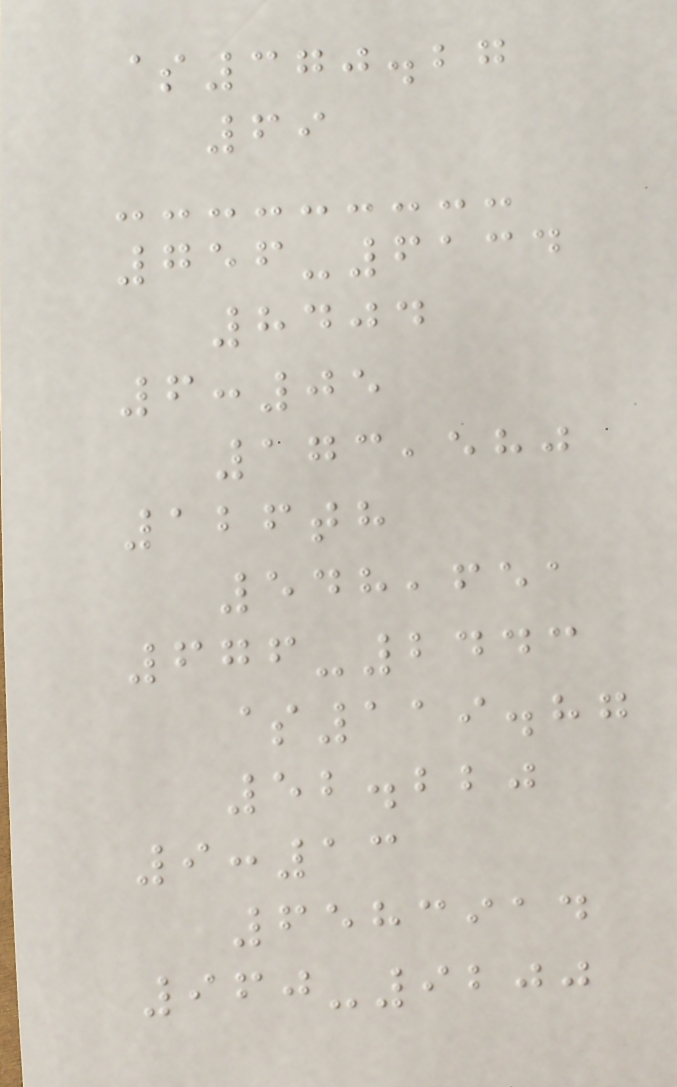$370.27
69
756-6134
8404
6:05
173,580
126th
548,651
676-2443
$119.87
52.220
9:13
6583914
960-9200
